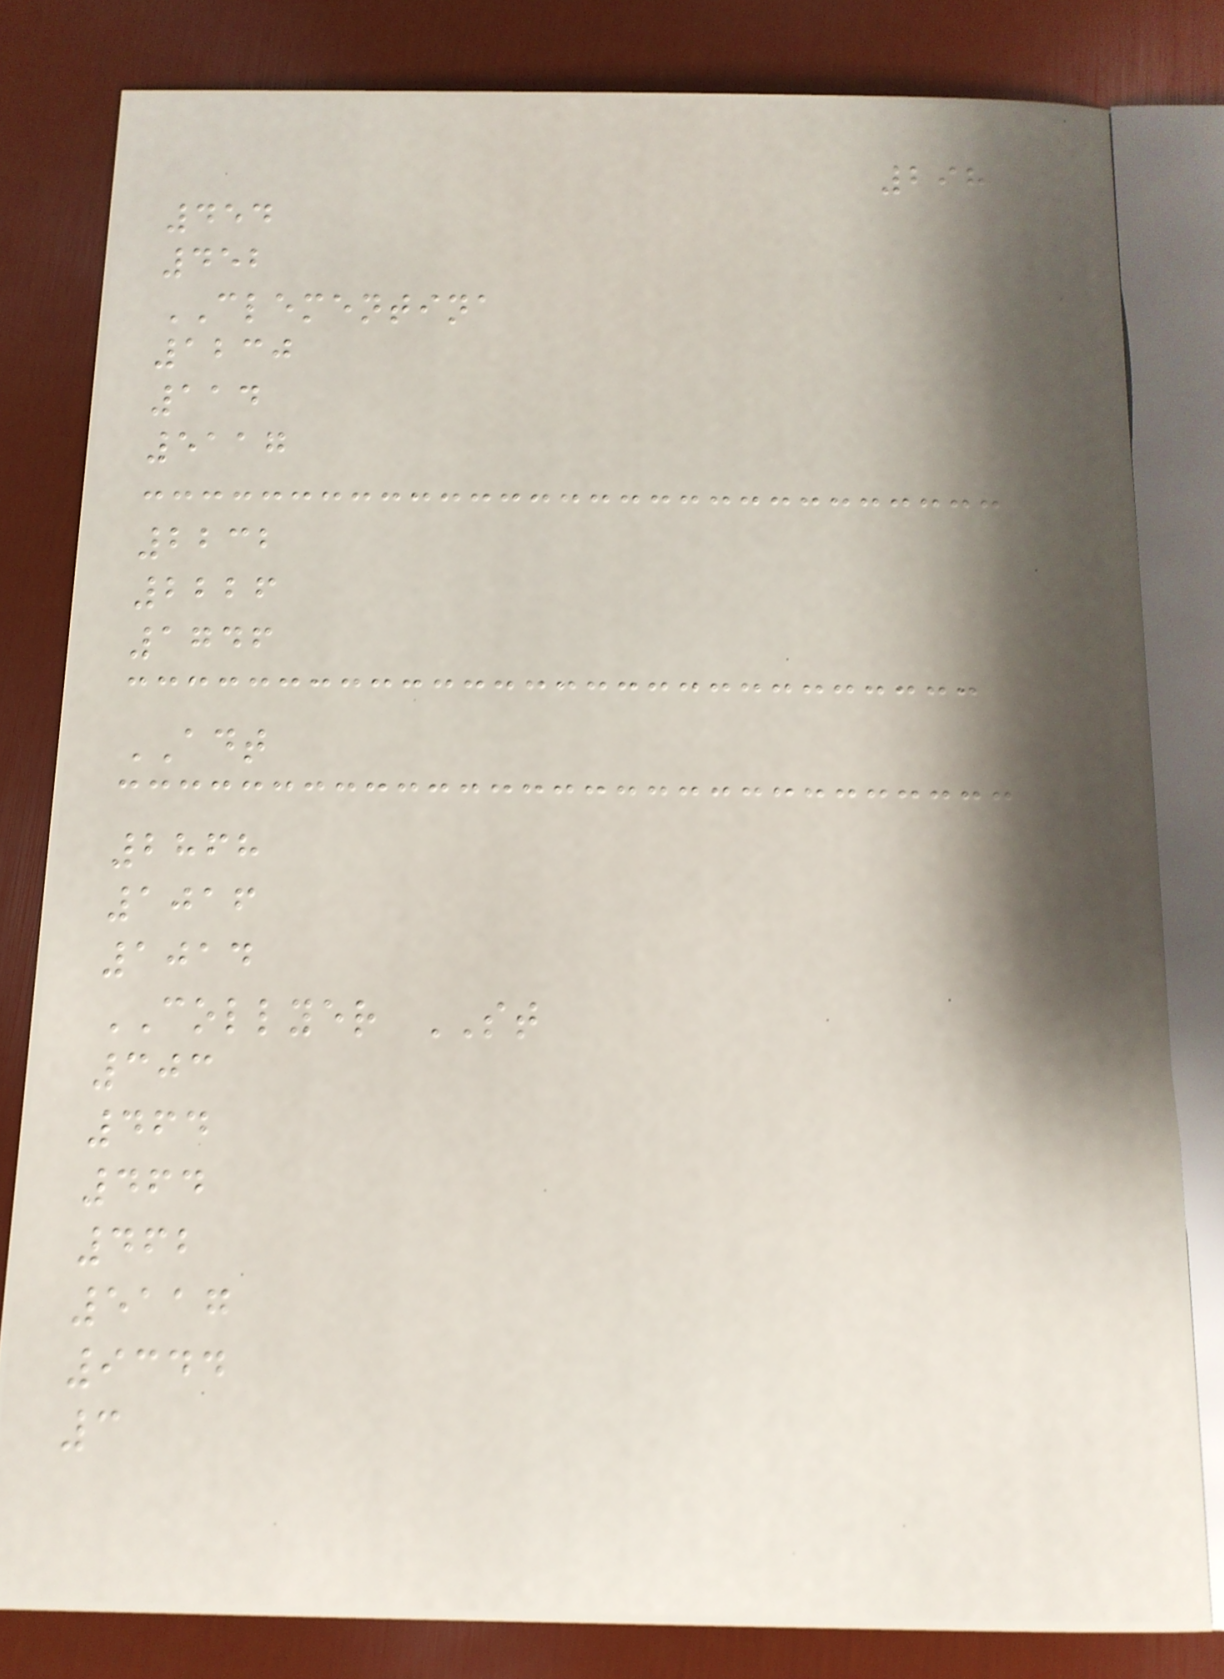298
454
452
CLEMENTINA
1230
114
5117
2232
2226
1746
ADT
2868
1016
1014
COLLYER ST
303
464
464
462
5117
9344
3
